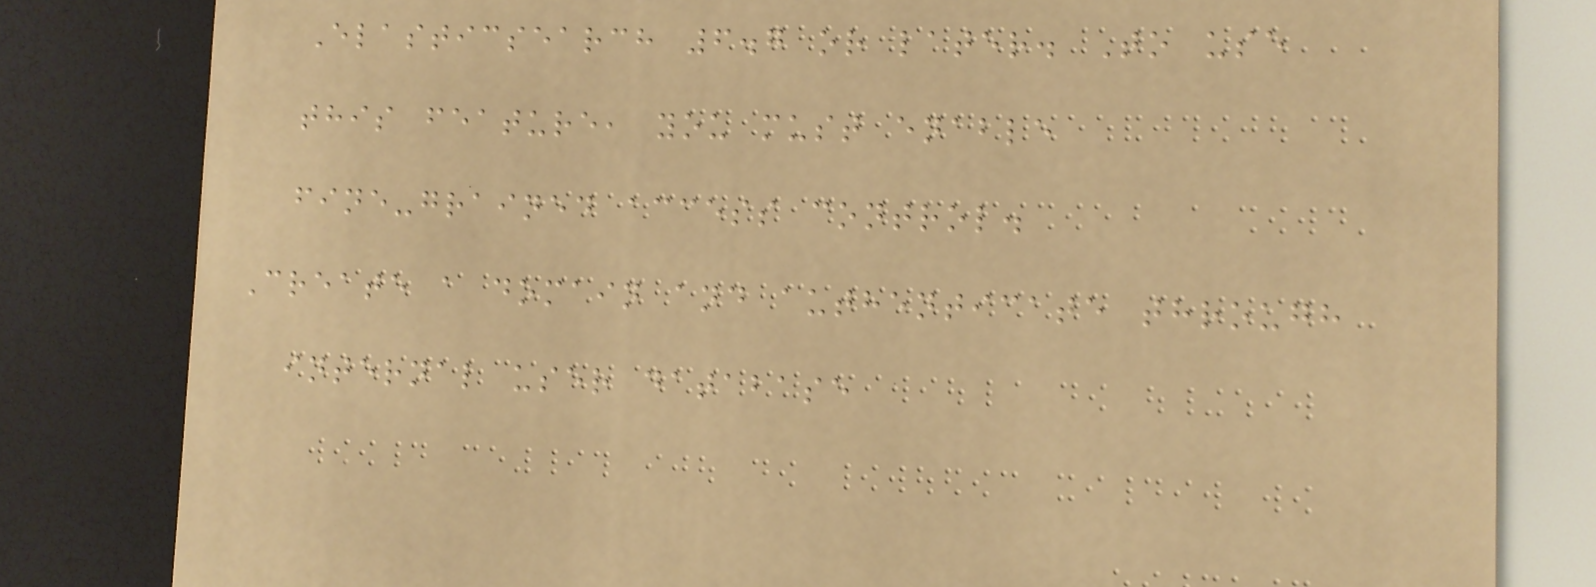Elasticsearch 6.7 or later. To use
this feature, you must enable
fine-grained access control.
Create a domain and authenticate through
internal user database
